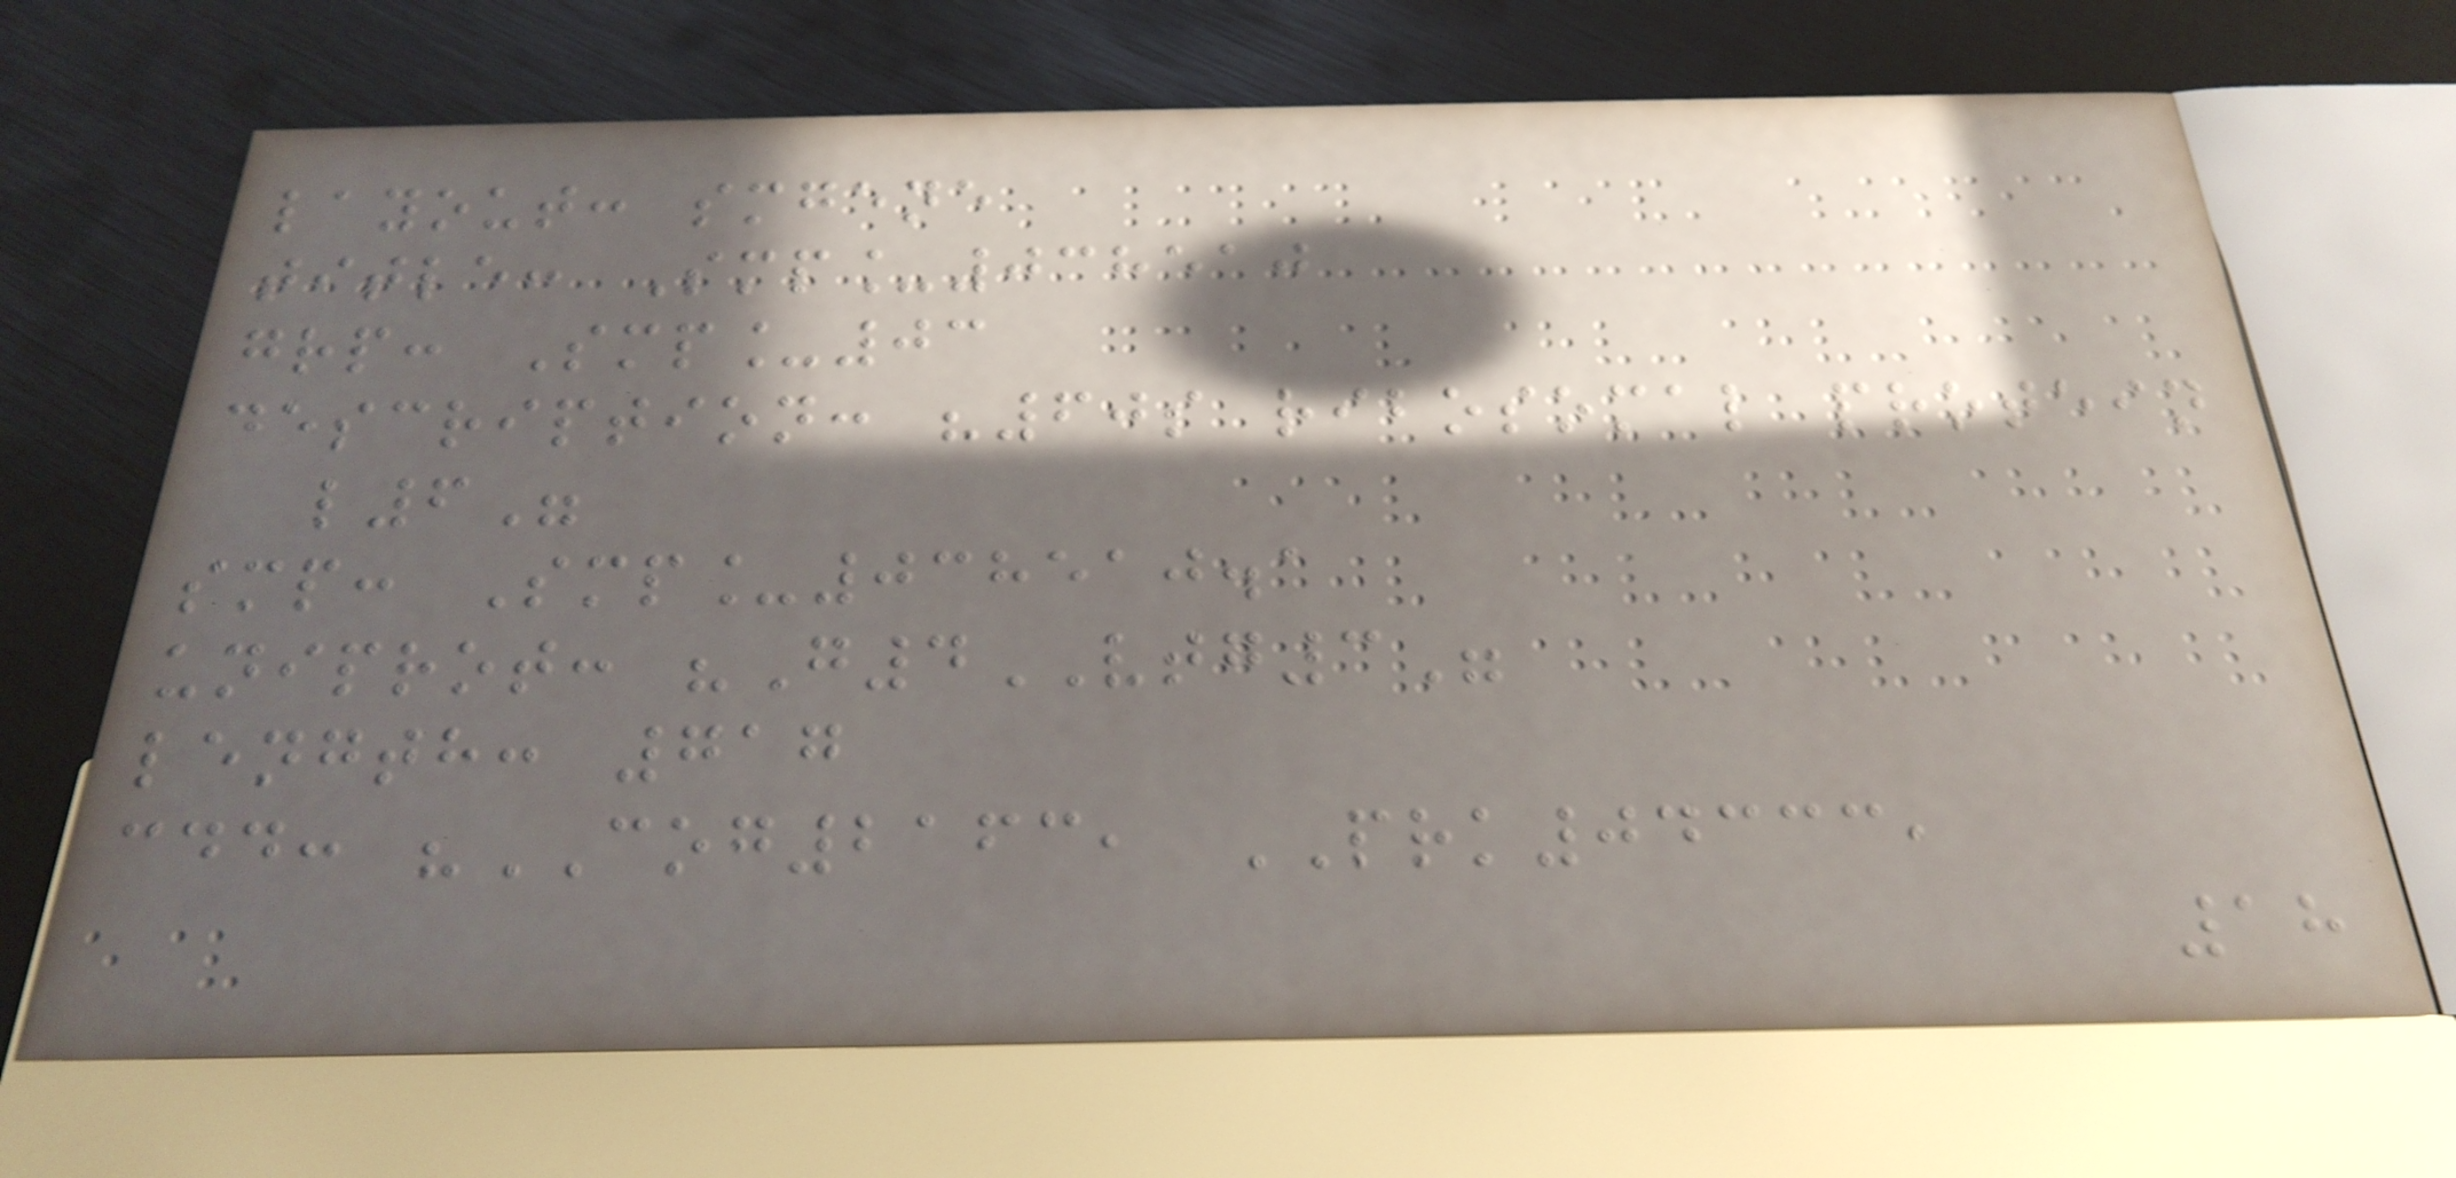layout: smgene
title: Smp_038510
grp: Smp_03
description: "60s ribosomal protein
l6"
smp: Smp_038510.1
uniprot: "G4VTG3"
length: 717
cdd: "COG2163, PRK04333,
18
